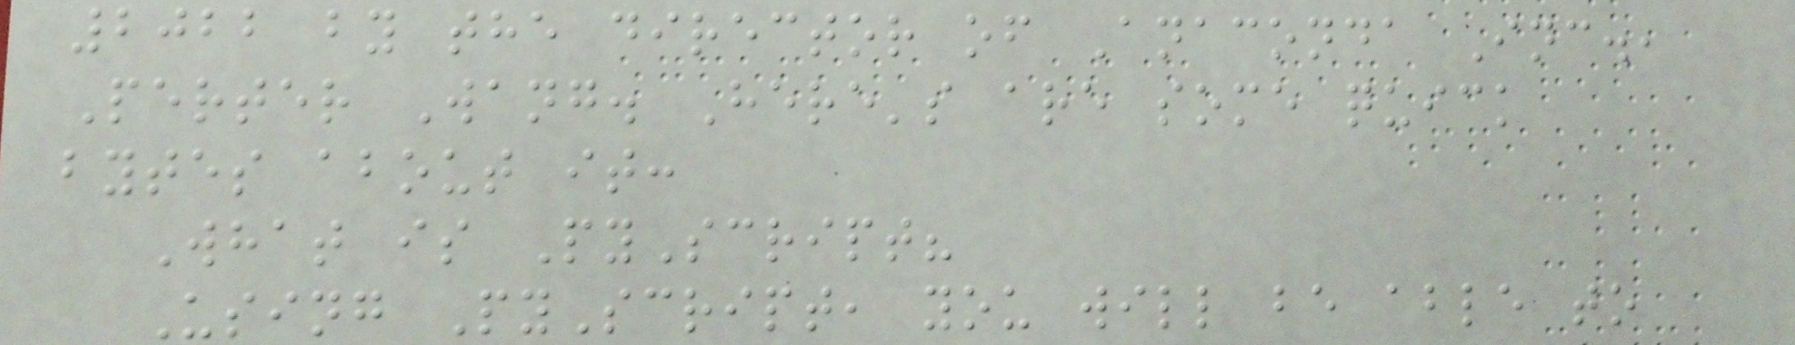2022 by the director of Anaconda Inc.,
Perter Wang. Here's are some quick
bytes about it:
What is PyScript?
Using PyScript, you will be able to
